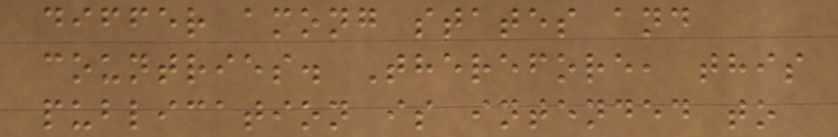differ among states and
countries. Therefore, this
publication is intended to
